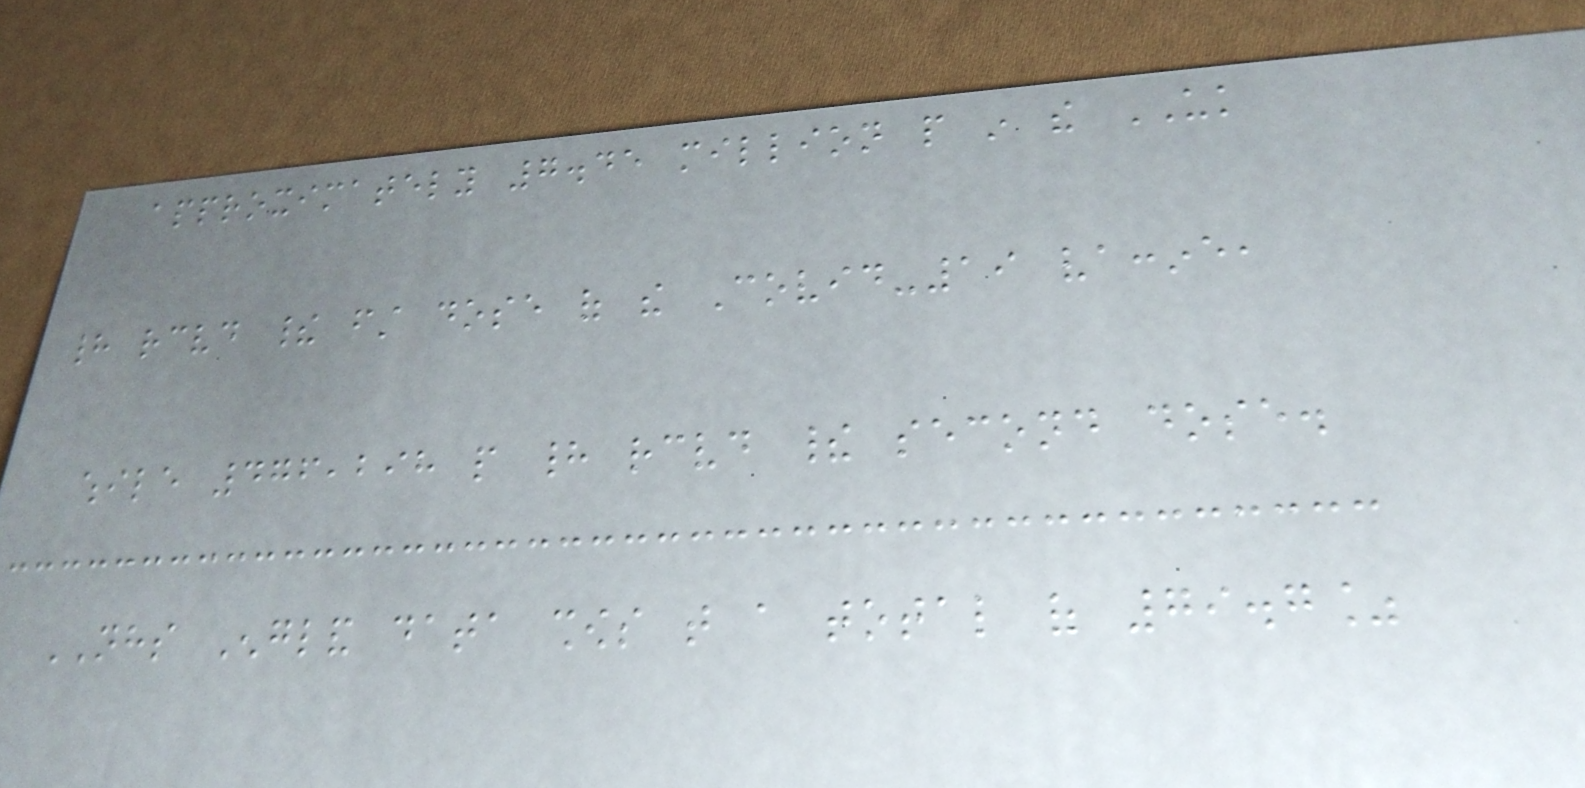approximately 7.45 million people in the UK
had received their first dose of the Covid-19 vaccine,
while 476,298 people had received their second dose.
NHS England data shows that a total of 79.7%
